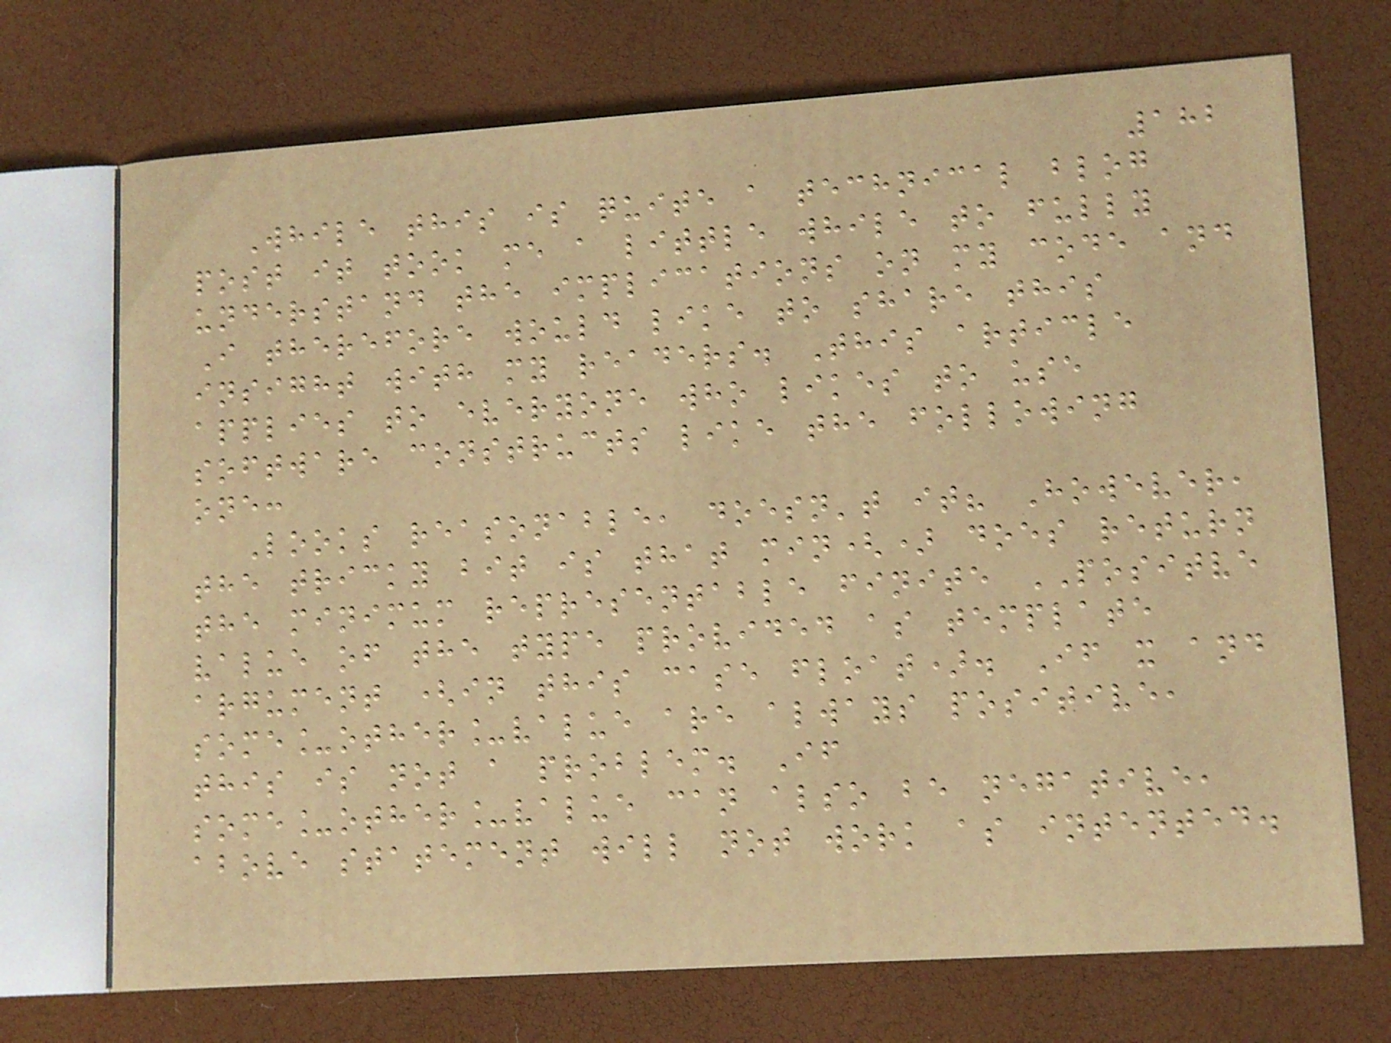182
While this is quite a technical blog
post it took me a little while to fully
understand the implications on my code and
I therefore would like to share this
insight with my readers. This article
applies to everyone who likes to use
software constructs like the following
one:
Looks reasonable, doesn't it? However,
the tricky bit is that min() does return
the minimum representable finite POSITVE
value of the type provided as template
argument (in this case float). If x and
some_other_value are always positive,
this is not a problem. If
some_other_value can also be negative,
above statement will not work as intented.
